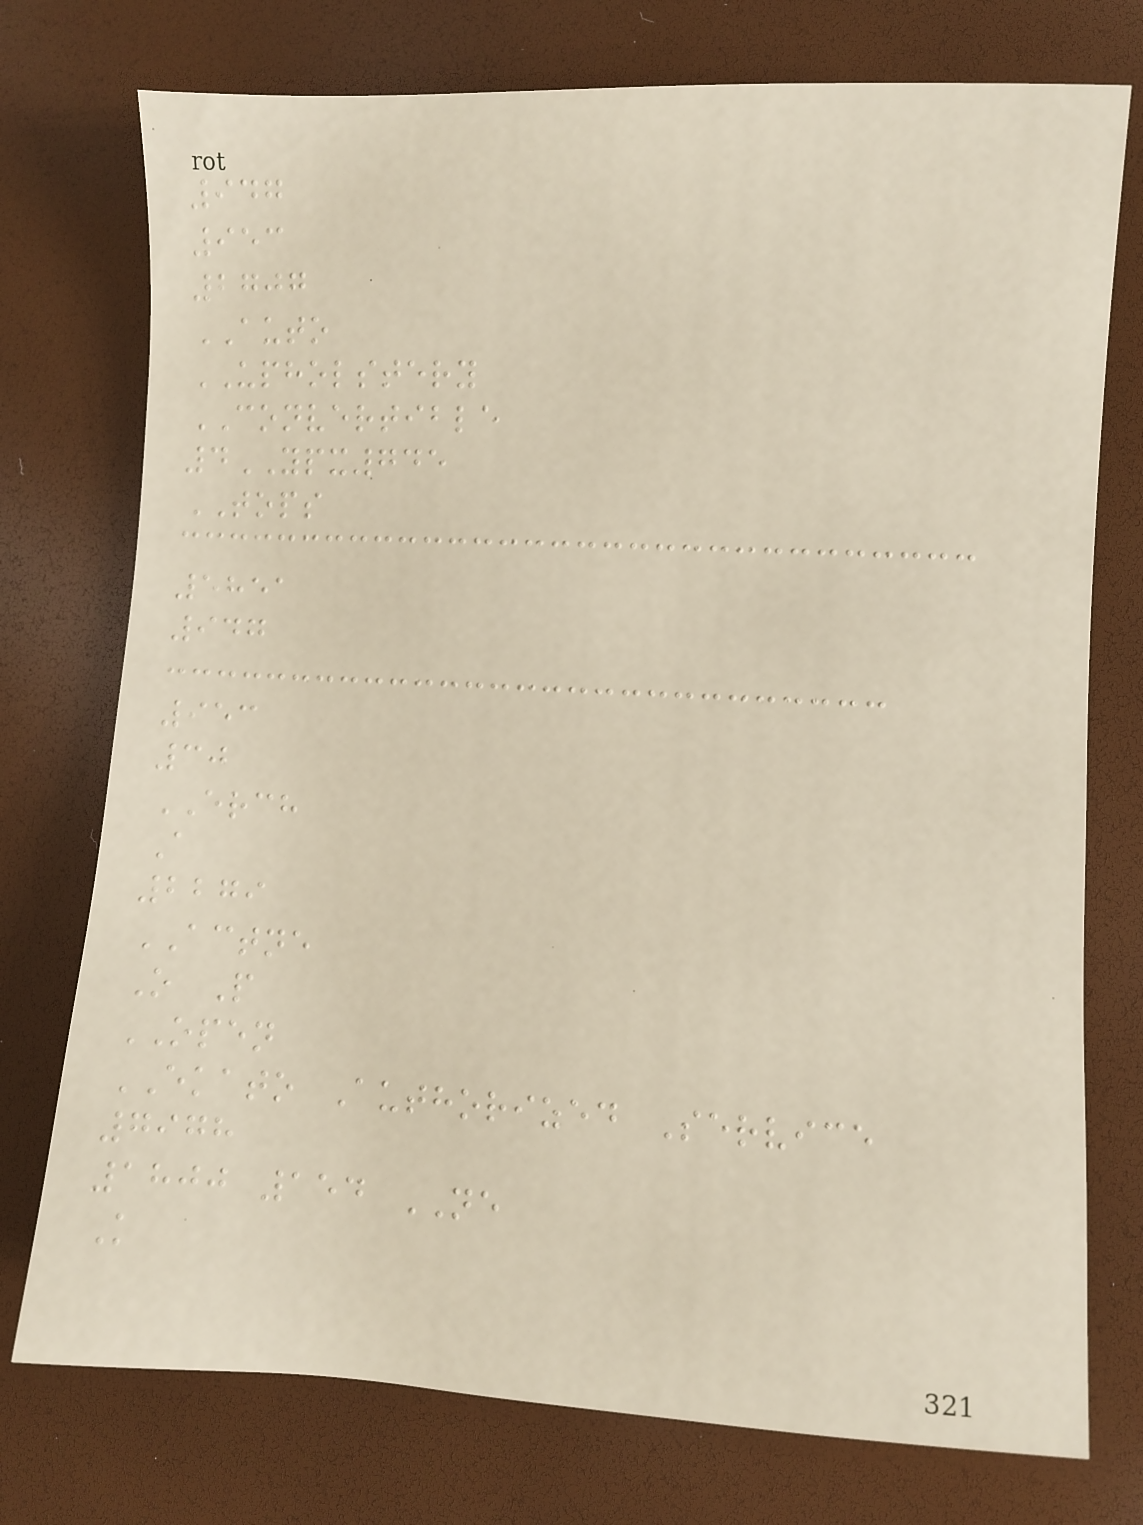947
953
2707
AUTO
UPHOLSTERY
CONVERTIBLE
4YPX745
TOPS
5851
947
953
30
ERCH
A
2279
ACTNE
O P
OPEN
EKATO Authorized Service
7978
1800 154 NE
K
